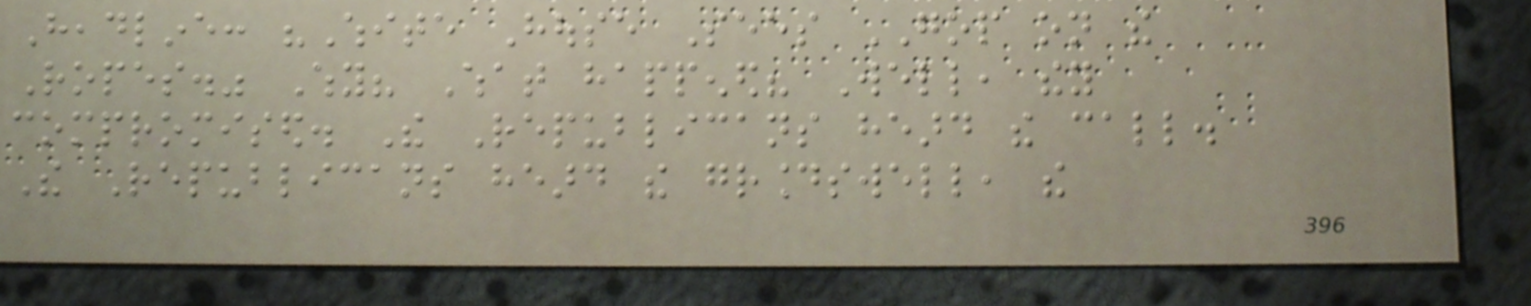Headline: "White House Sees GOP on the
Ropes." Why? What happened? Well, they
compromised. The Republicans heard the call.
The Republicans heard the groundswell, the
